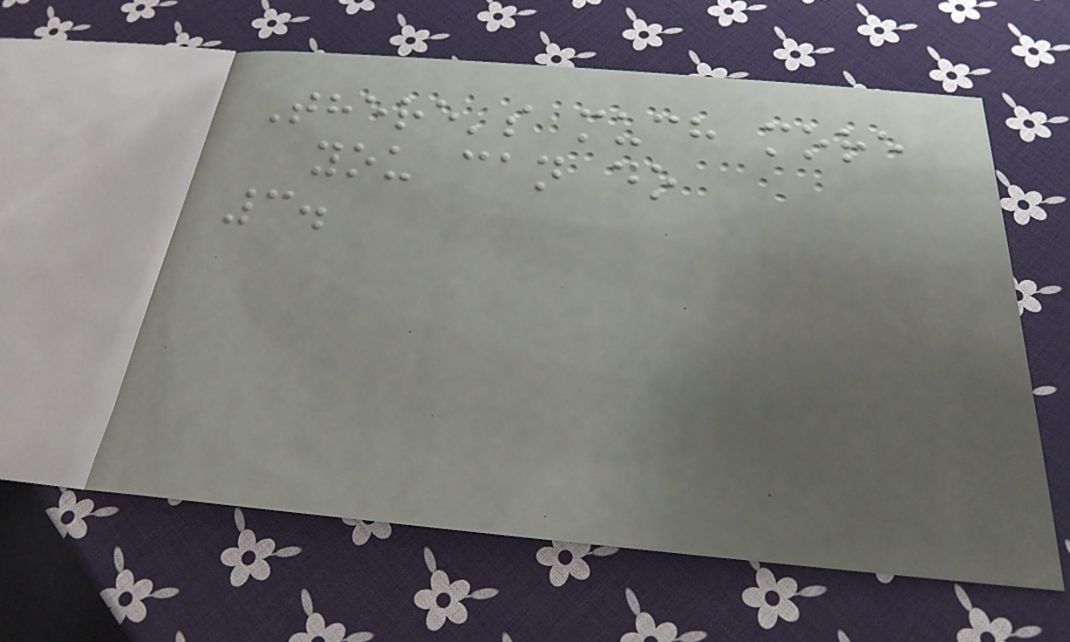There's much more
you can do
3.
